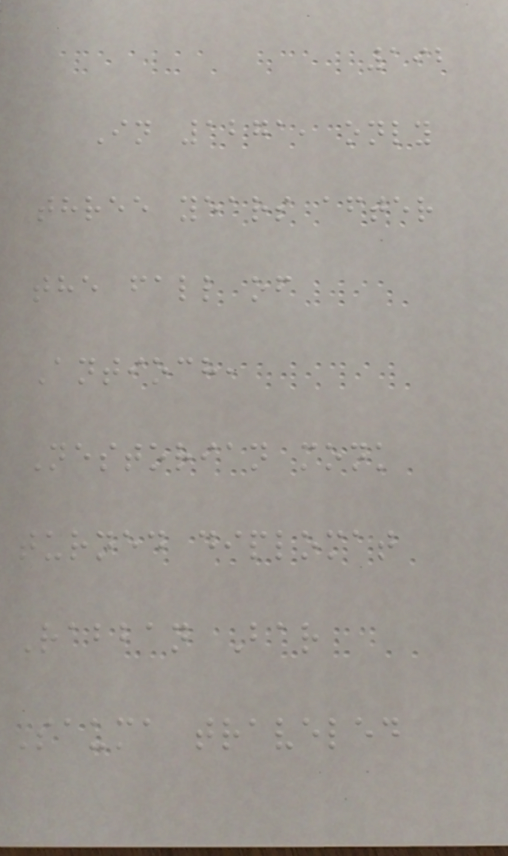192
In 1271, only
three years after
the fall of
Antioch,
Nestorian monk
turned diplomat
Rabban Bar
Sauma traveled
